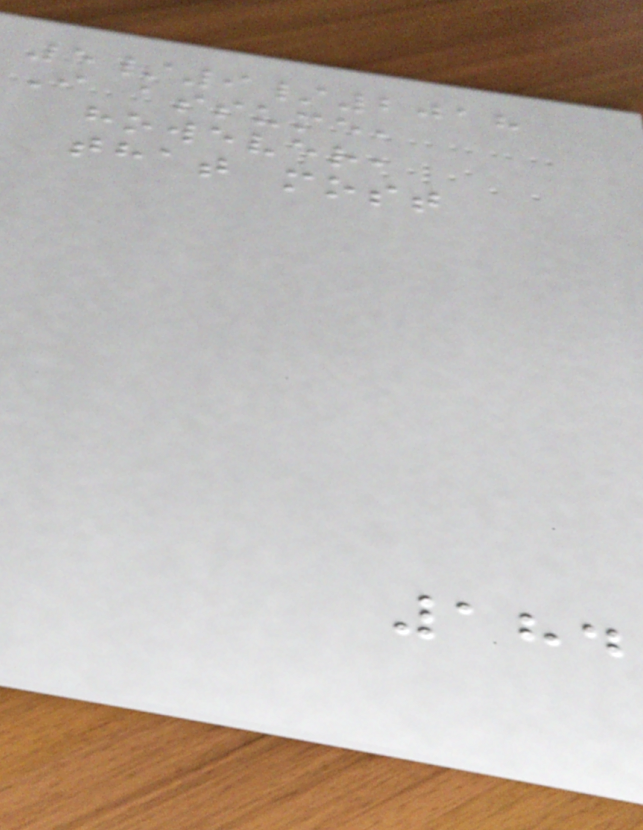5/9/2018
I assume,
however,
that most
184
